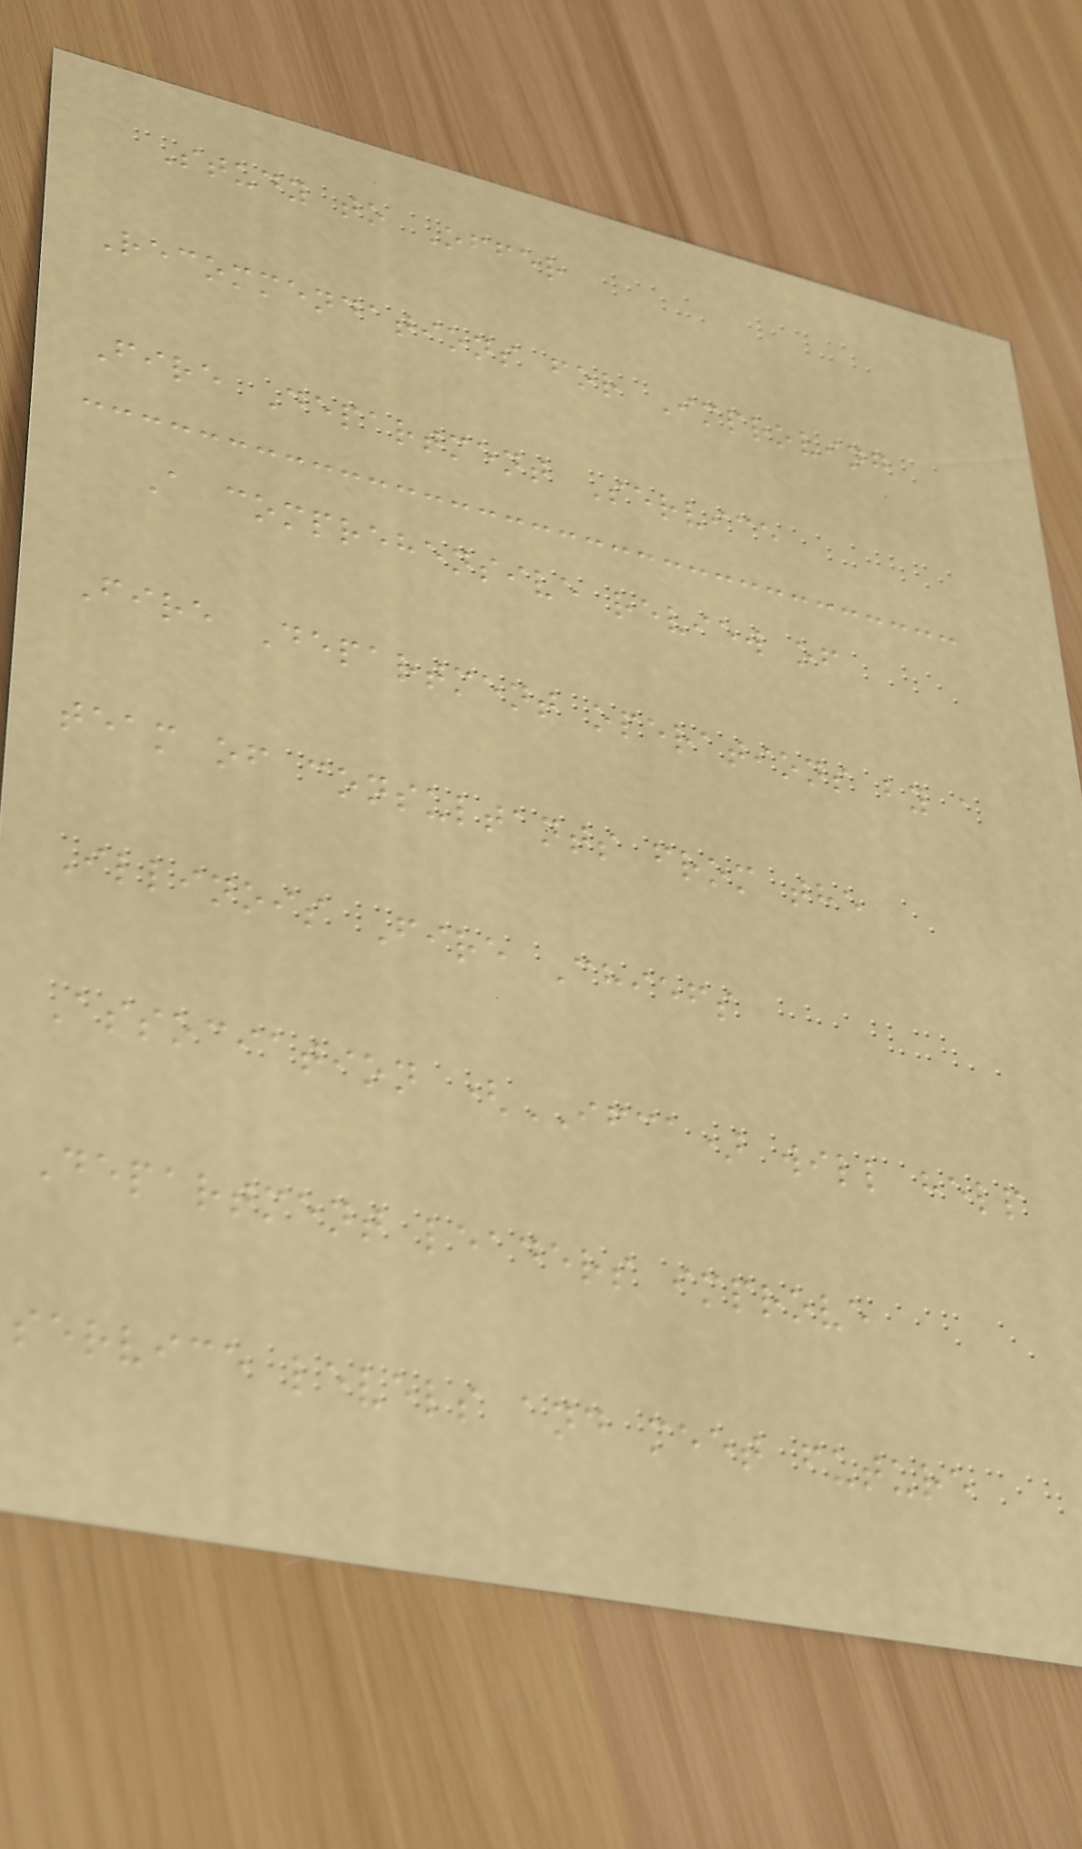Study to Offer
Recommendations for Improving
Fire Department Service
A comprehensive review of
Fire Department operations by a
team of consultants from the
Illinois Fire Chiefs
Association (IFCA) will help
Department leaders improve
service levels and meet future
